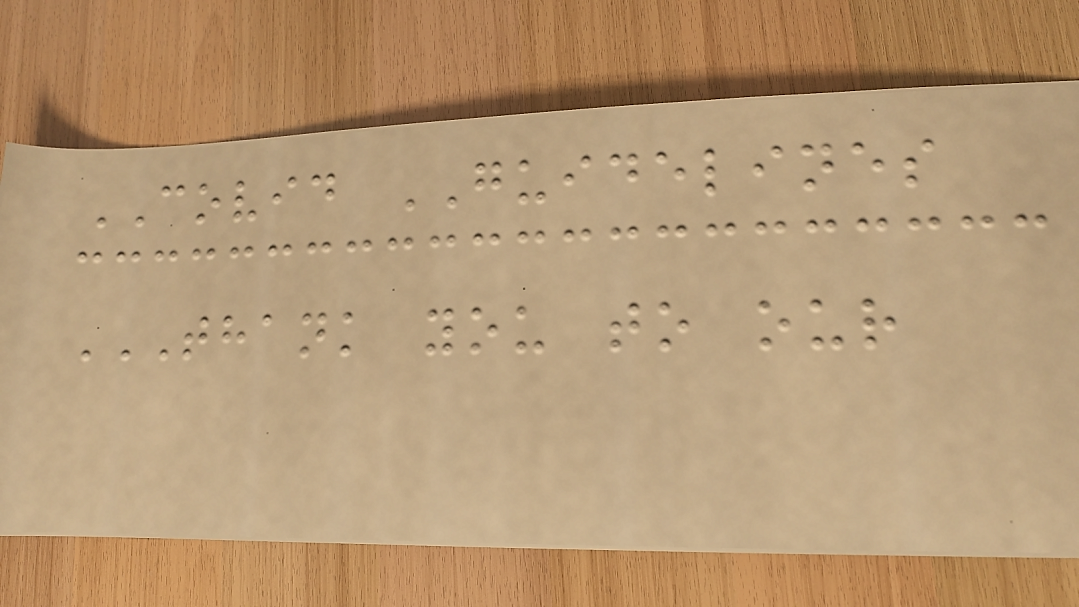COVID GUIDELINES
THANK YOU TO OUR
